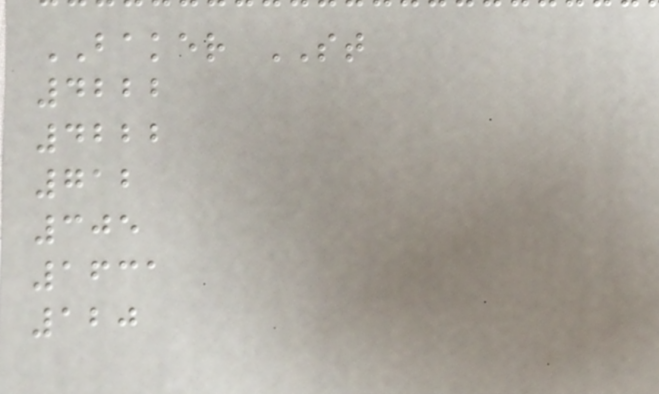BAKER ST
4222
4222
712
305
1631
120
